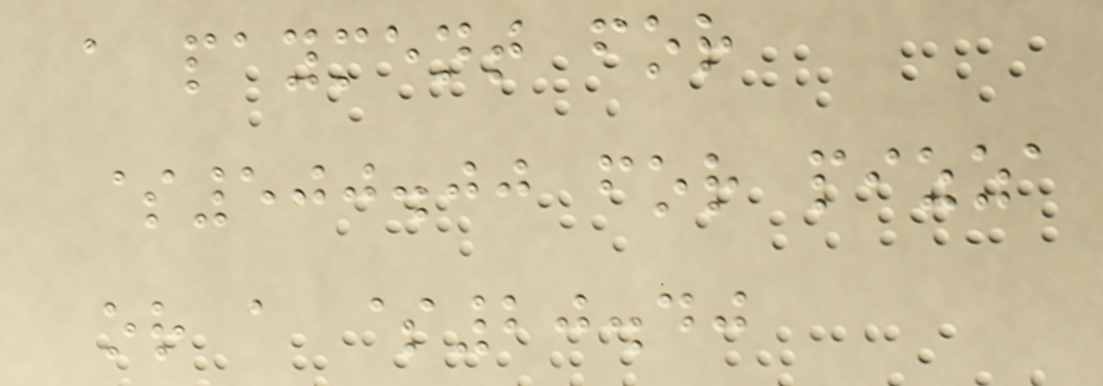a payment for
$500.00 for pizza
or a $20.40
